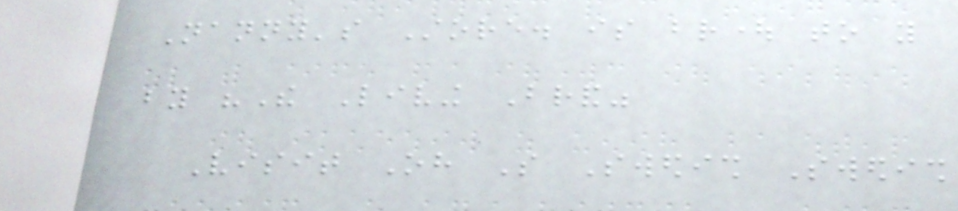Nanny's Store. is brought to you
by "The Living Brand"
Visit Oh So Swedish Swedish
